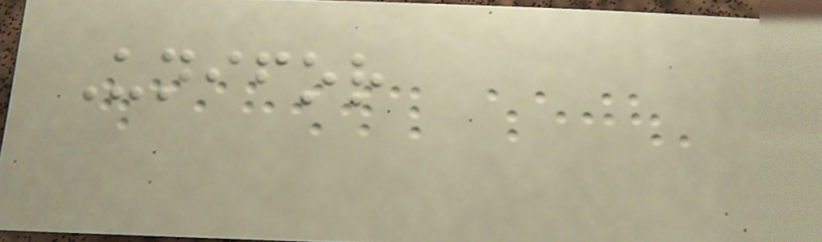Unifor
